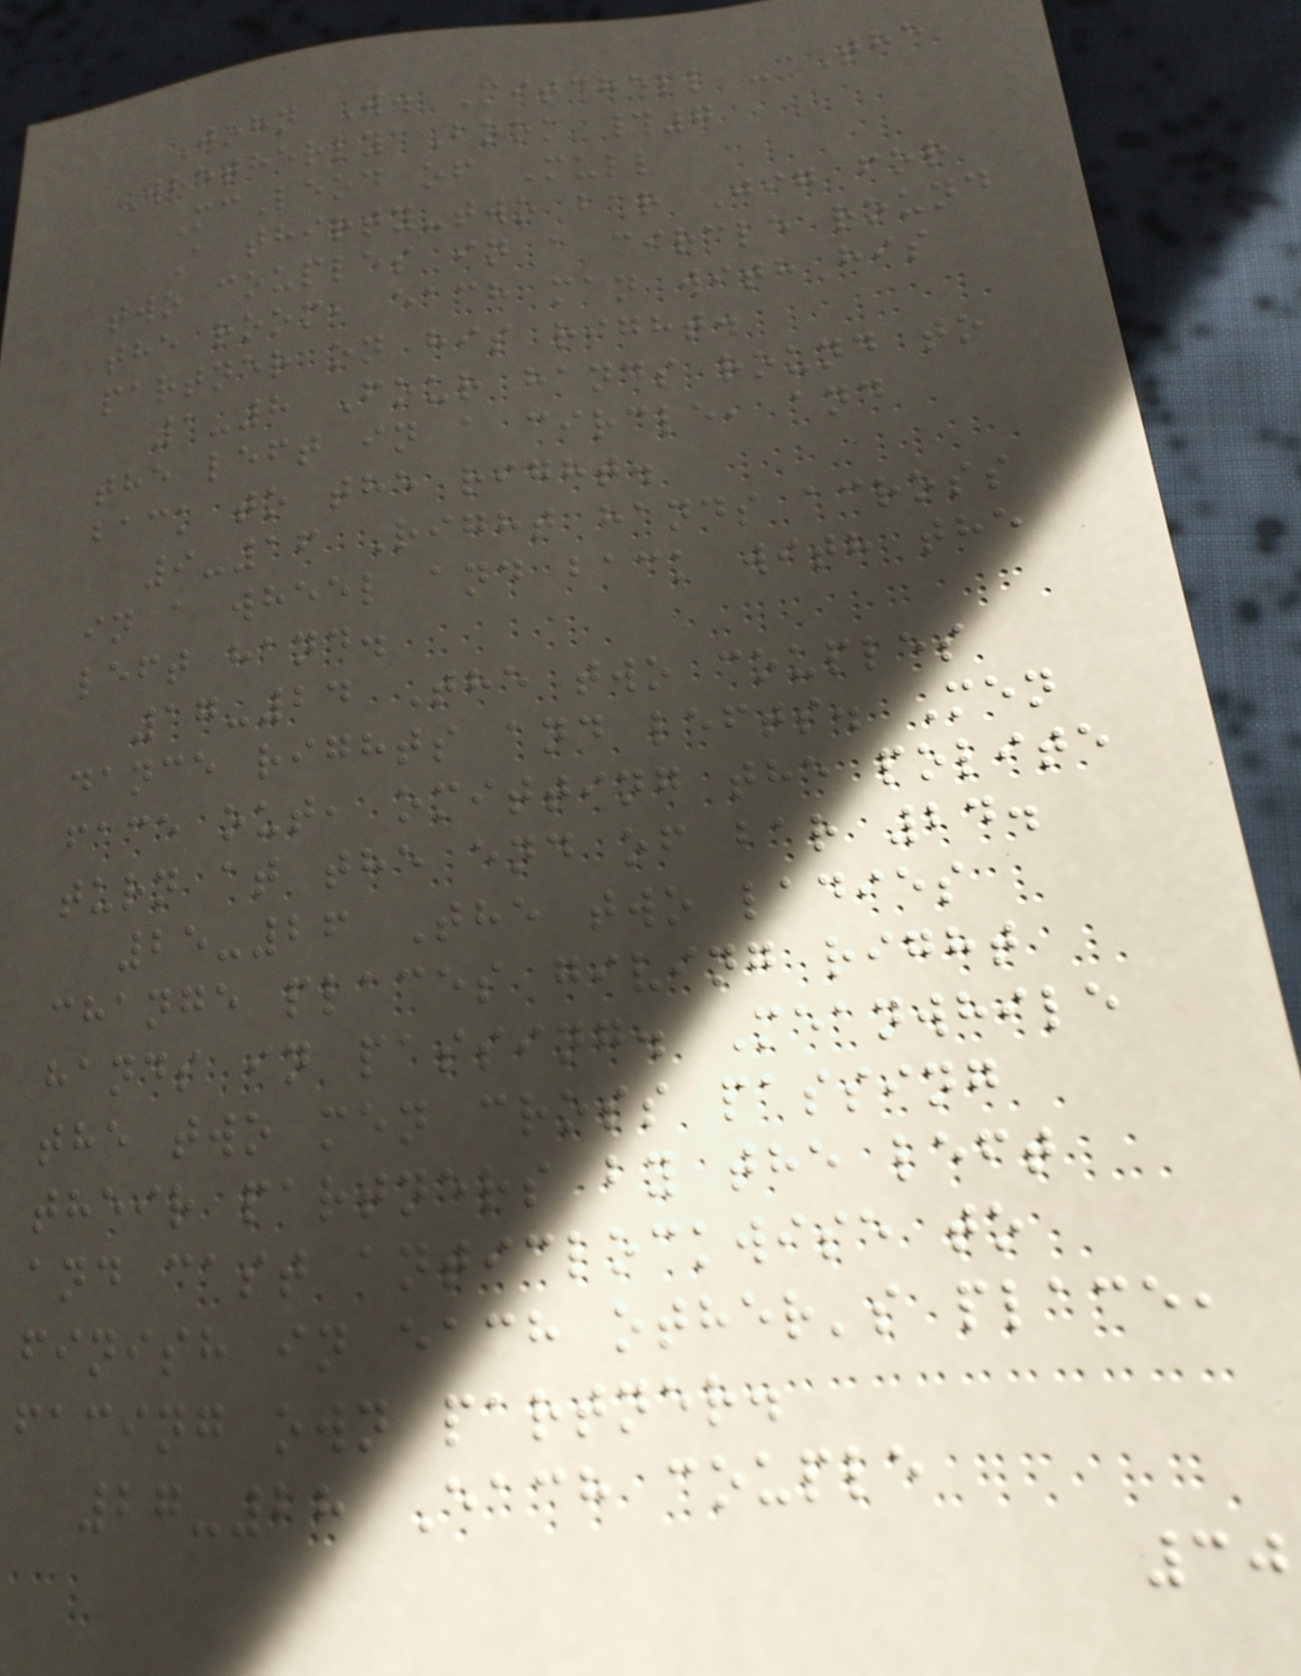John W. Mitchell - The
Whetherly Book #7
McLeod of Mull
A thirty-two bar Jig for
two couples in a circle round
the room, each man with his
partner on his right.
1-8 Four hands round to
the left in a circle, and
back to the right.
9-16 Right hands across
in a wheel and back with the
left hand.
17-24 The two couples
dance rights and lefts. Men
face out, omitting the polite
turn at the end of bar 24.
25-26 The two ladies
change places giving right
hands in passing. Meanwhile
the two men cross passing
their partners by the left
and cast anticlockwise to
finish in each other's place,
facing own partner.
27-28 Each couple
30
